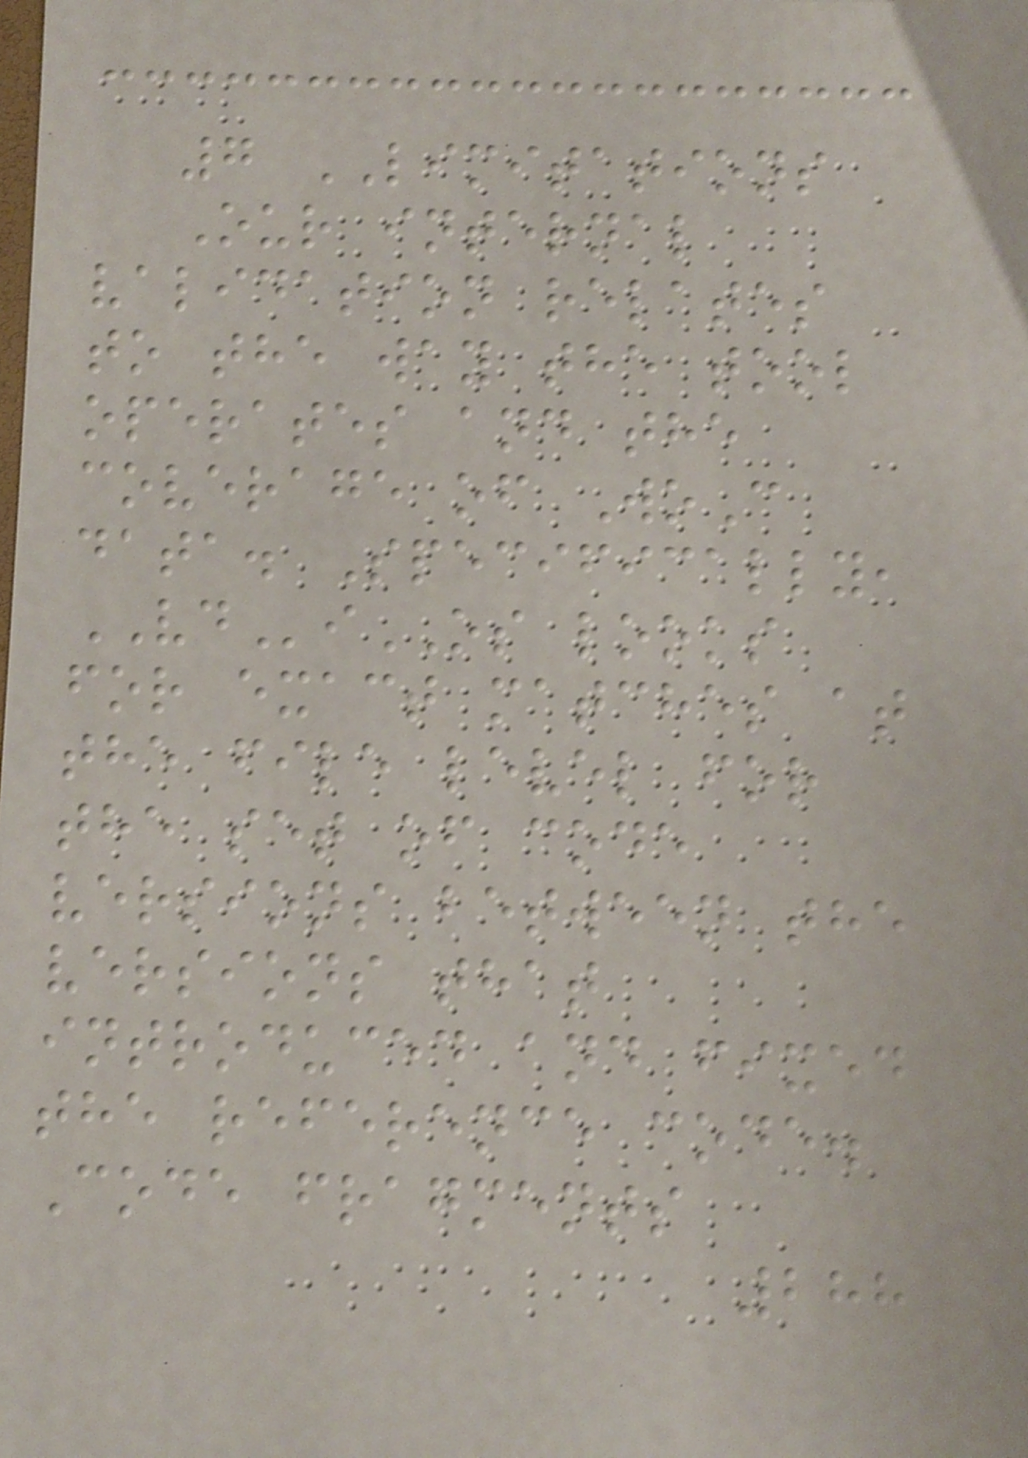7 LIMITATIONS
Our internal
validation relates
to the way the tool
operates and the
coverage of WoC
data. Specifically,
VDiOS looks
for exact matches at
the file level for
the set of code
versions between the
versions that
introduced and fixed
the reference code.
Code fragments
288
